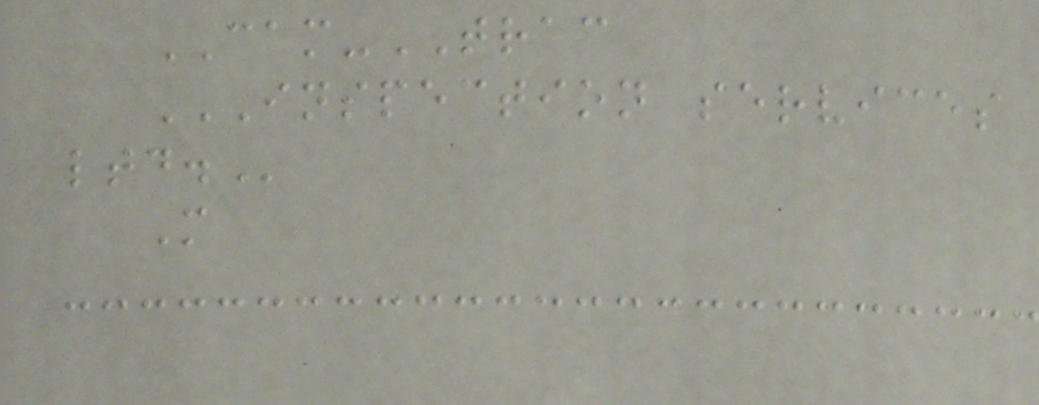CAM-TRAC
INSPECTION SERVICES
LTD.
M
